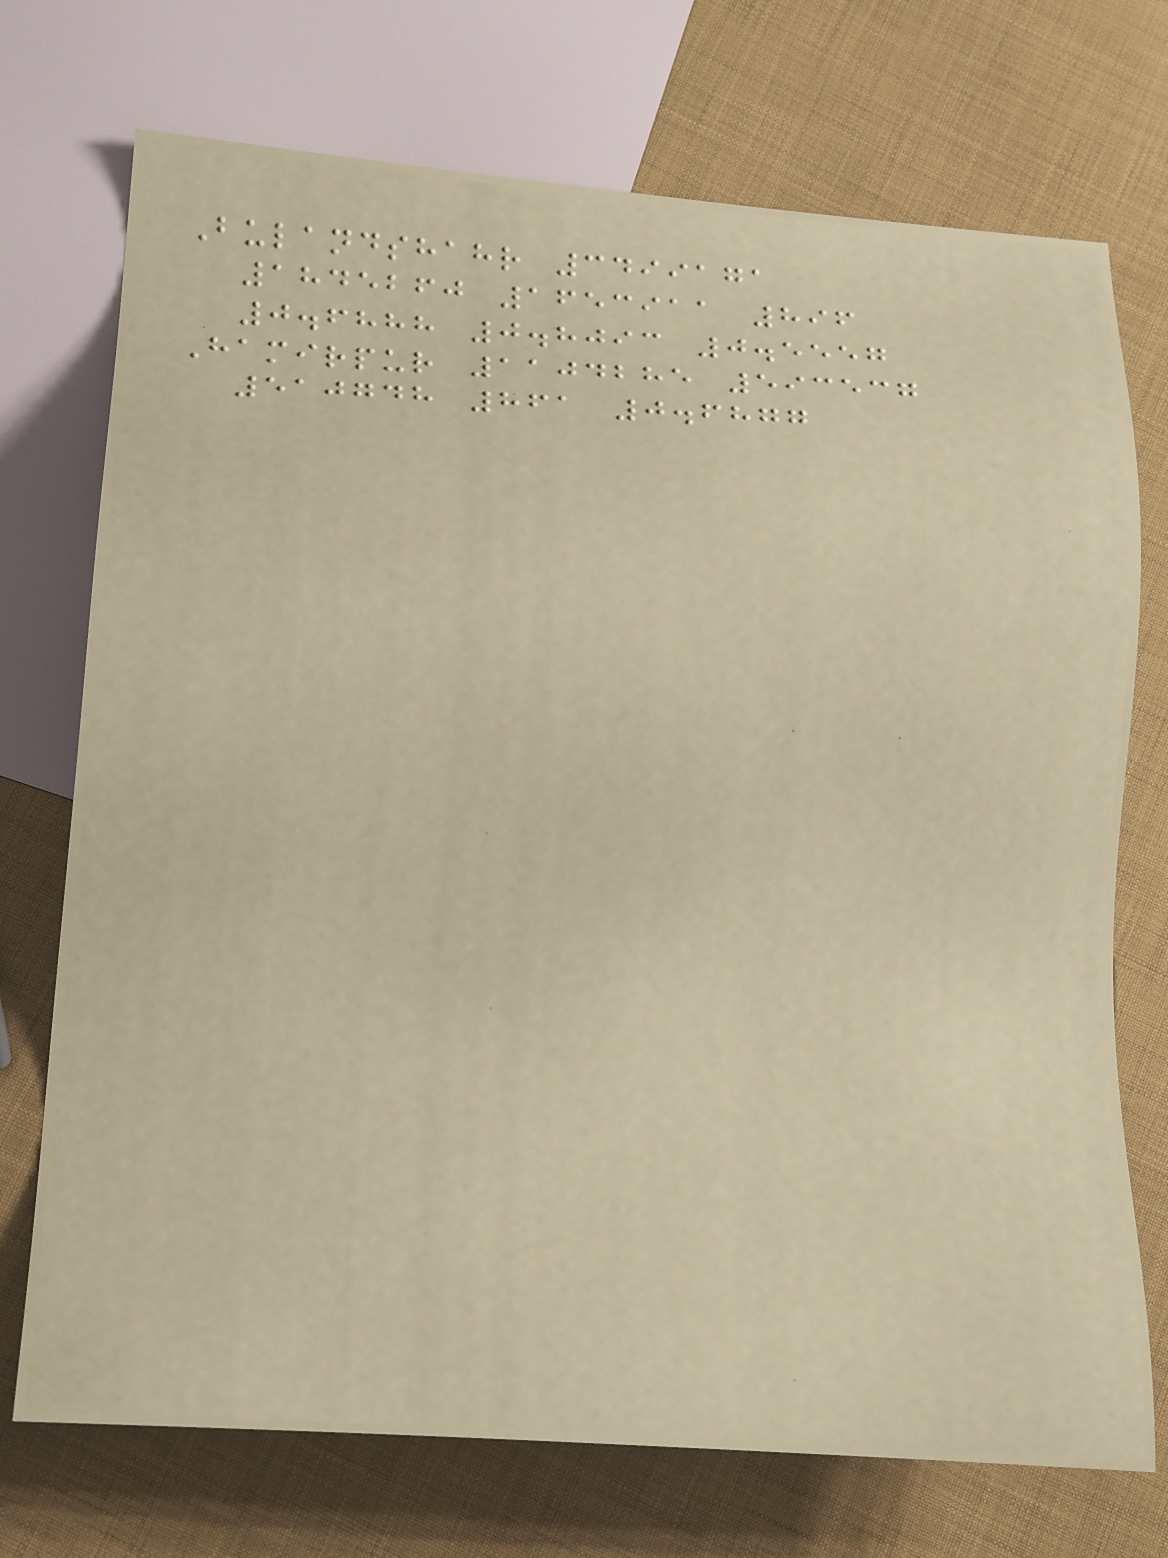Bulandshahr 3499171
1845260 1653911 896
0.6888 0.8093 0.5557
Hamirpur 1104285 593537
510748 861 0.6877
